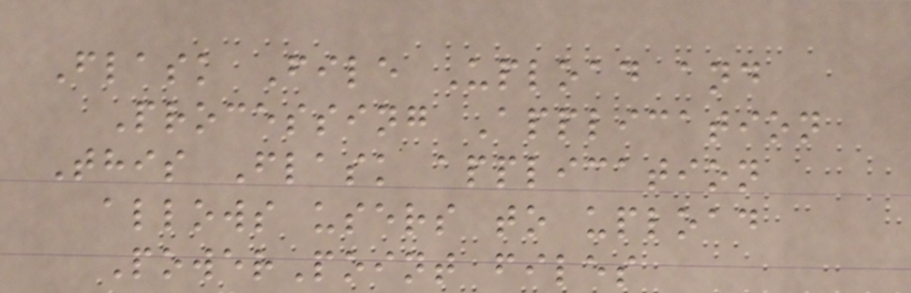Flask File Upload and
Processing Application
This Flask application
allows users to upload
PowerPoint files
